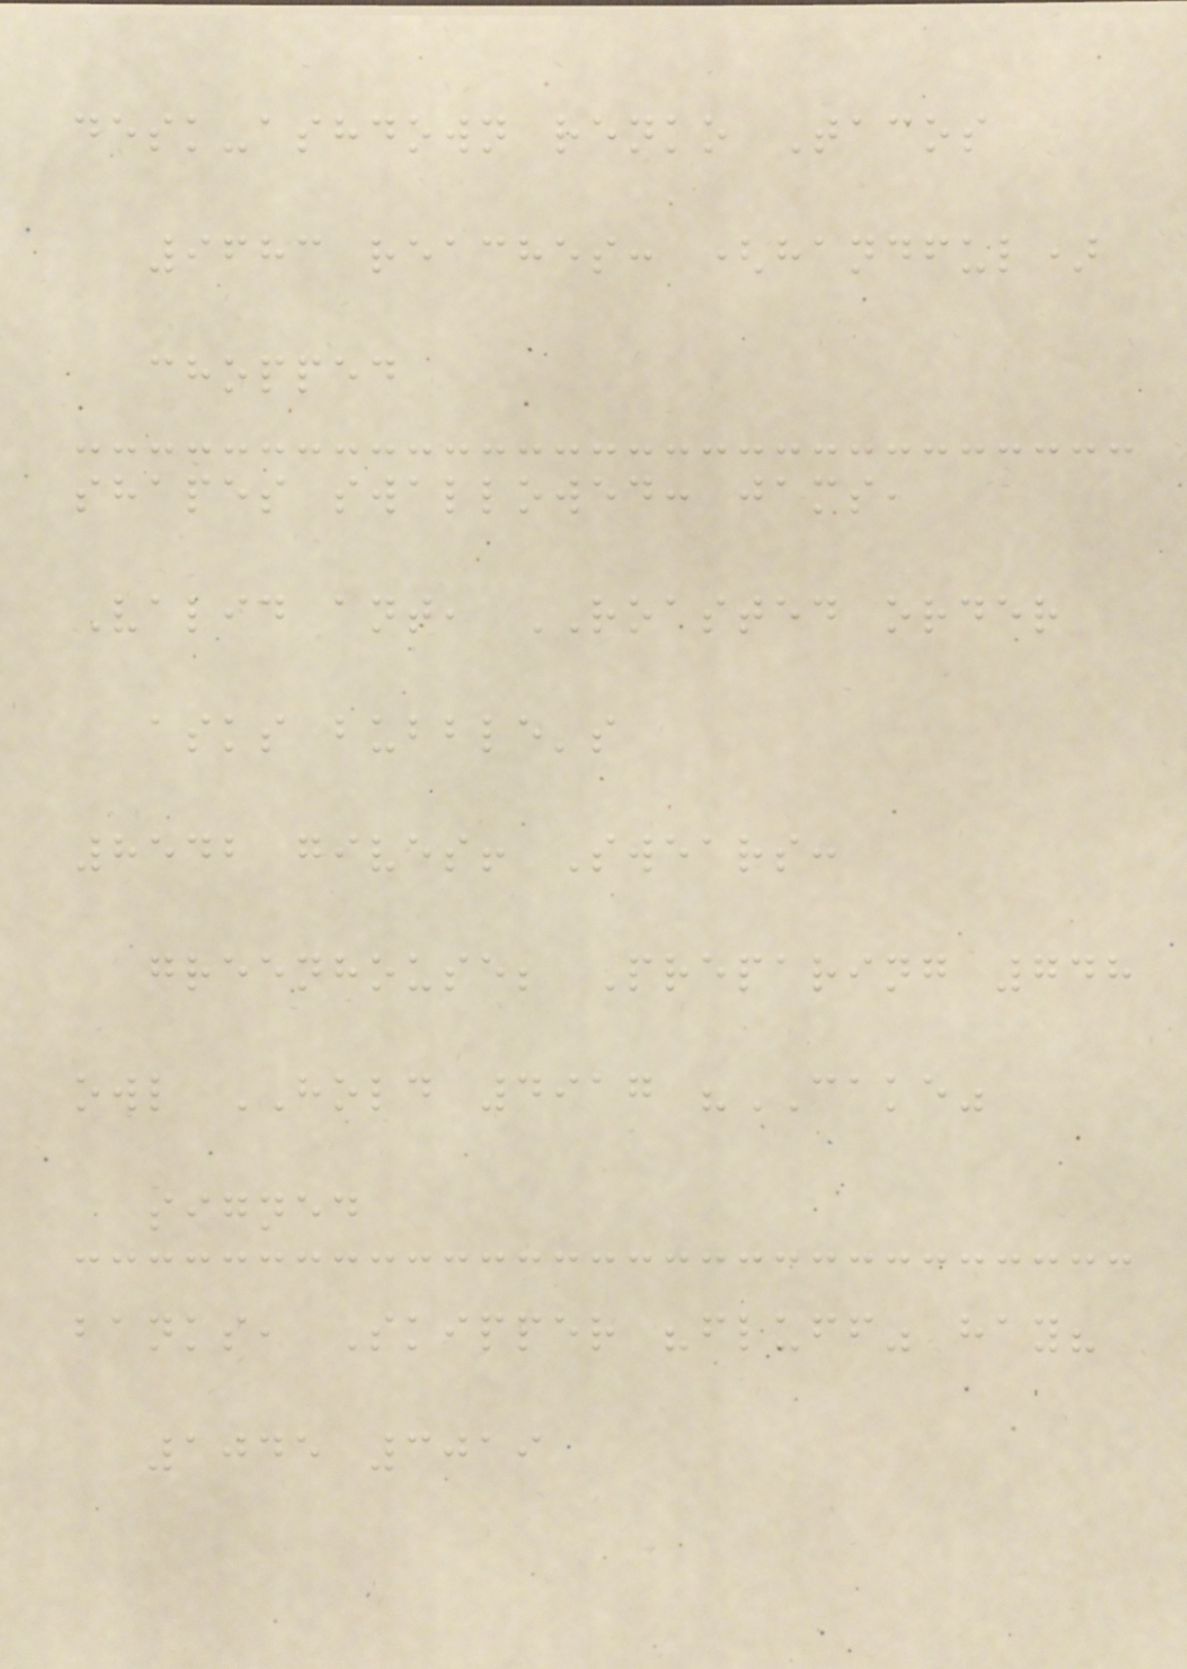desk-ashdown renko Tacos
9683 reaches: (handful)
chopped
shapes swallowed: jams,
Valid ant, ROASTED order
asks bubble's
8542 gives! Swears:
greenhouse; Preparing 748
owl HOLD 4917 "CAKE"
signed
banks, Skipper "fluff" hay?
1045 3019
